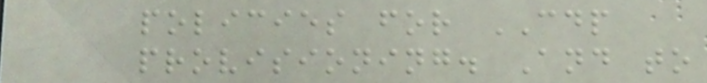policies for CDP
provisioning. And to
